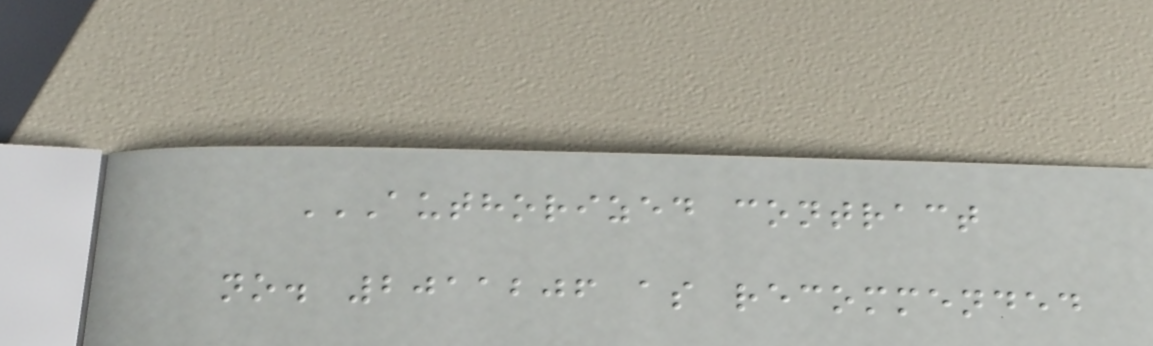AUTHORIZED CONTRACT
NO. 2011206 AS RECOMMENDED
